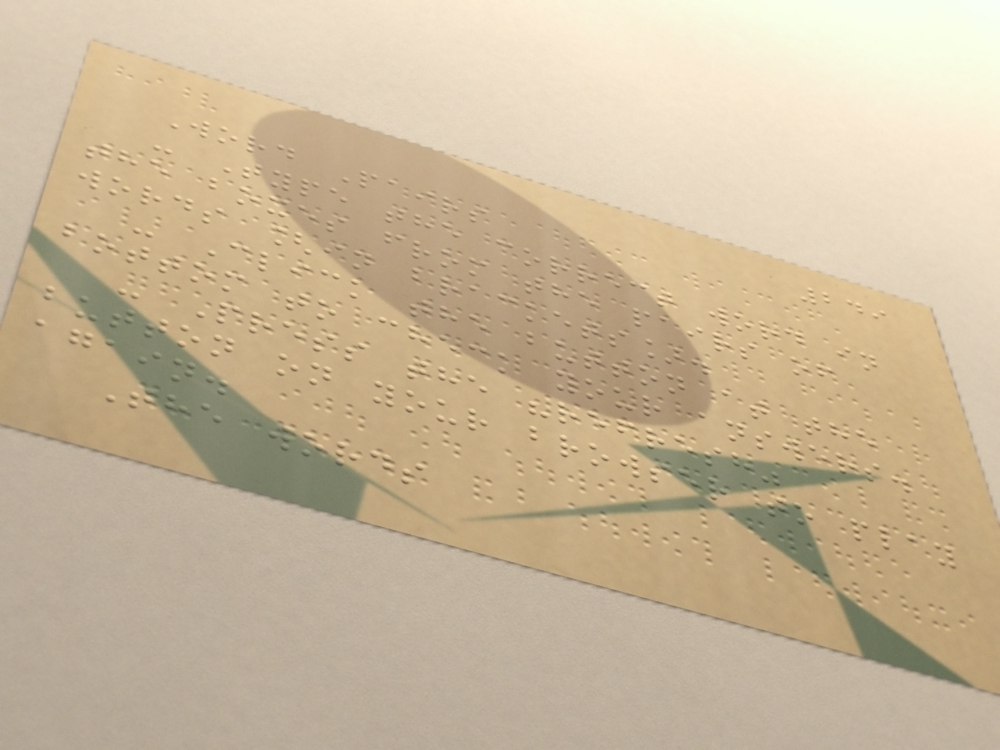249
Word Pairs
- Type the correct word in
the boxes from the pairs of
words [in brackets].
- Click the button at the
bottom to check your answers.
- Press the "refresh"
button on your browser to play
again.
The words
